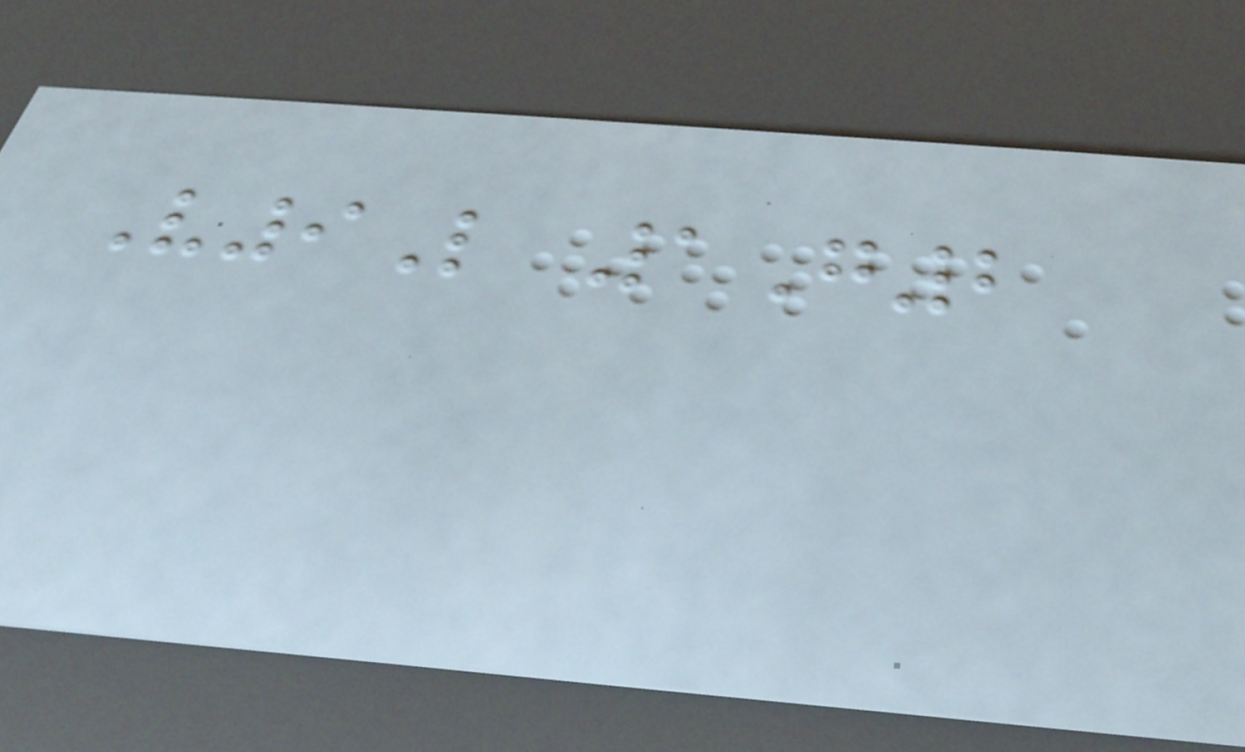V9L 1G2
